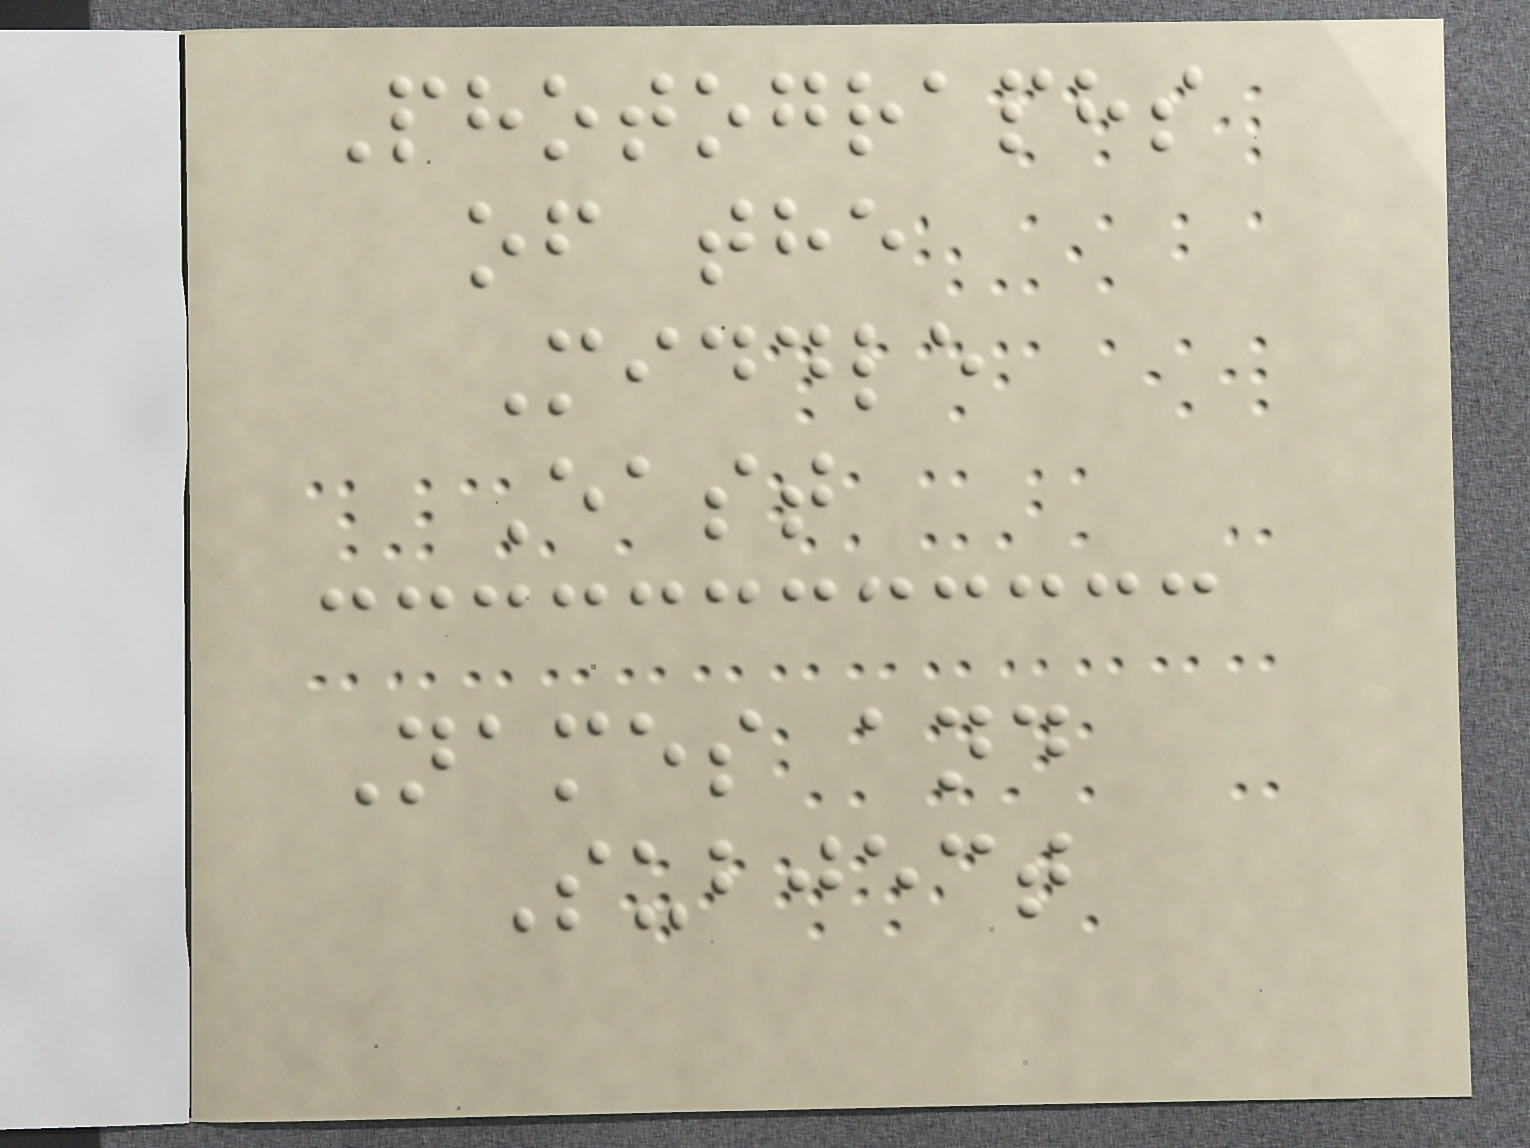Photographs
of the
Middle
East
Names and
Subject
